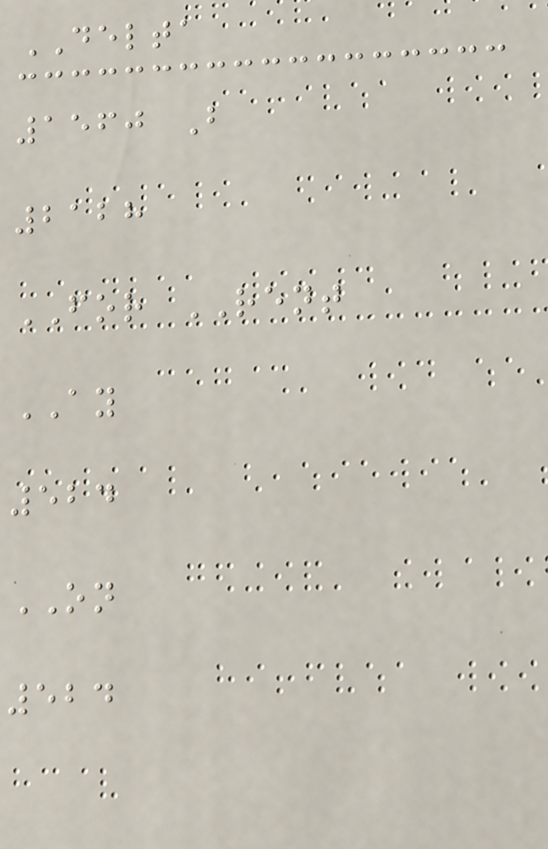DELTA
1560 B
2128
FOR RENT
AY
524
ON
524
